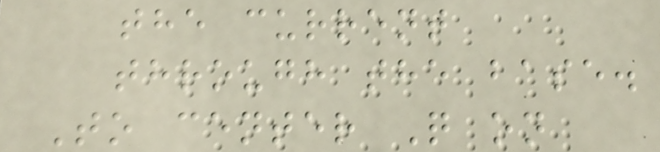the current
through the base.
To center Q on
